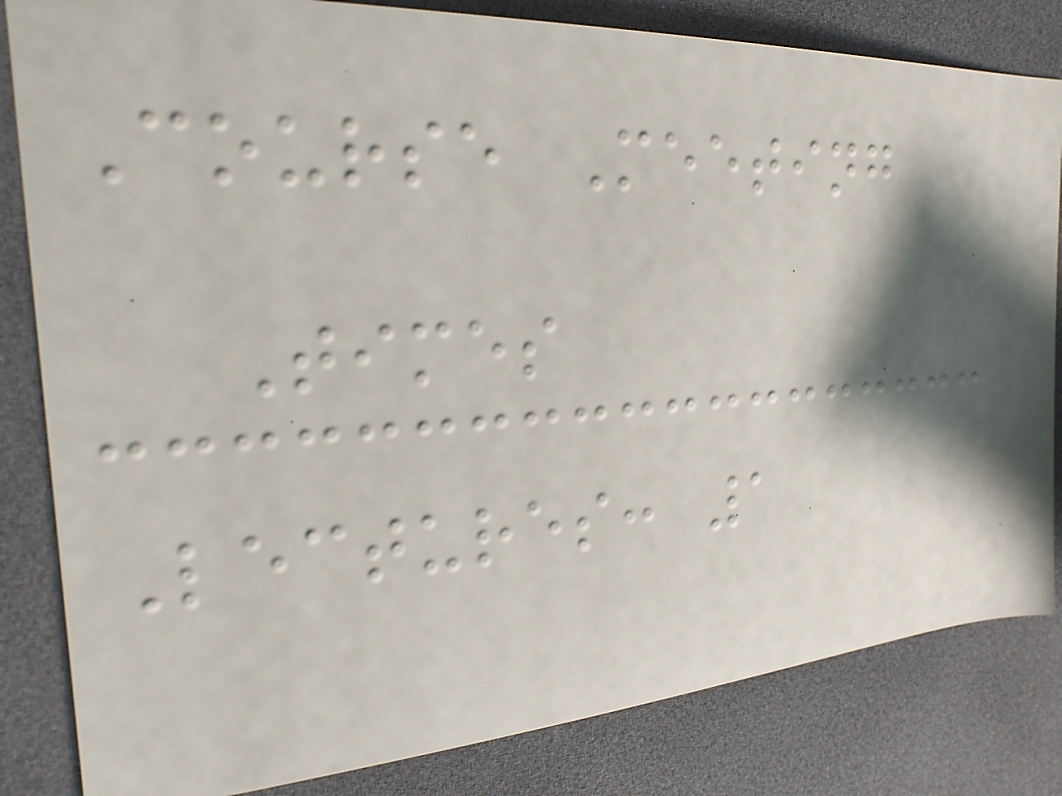Course Meeting
Times
Lectures: 1
